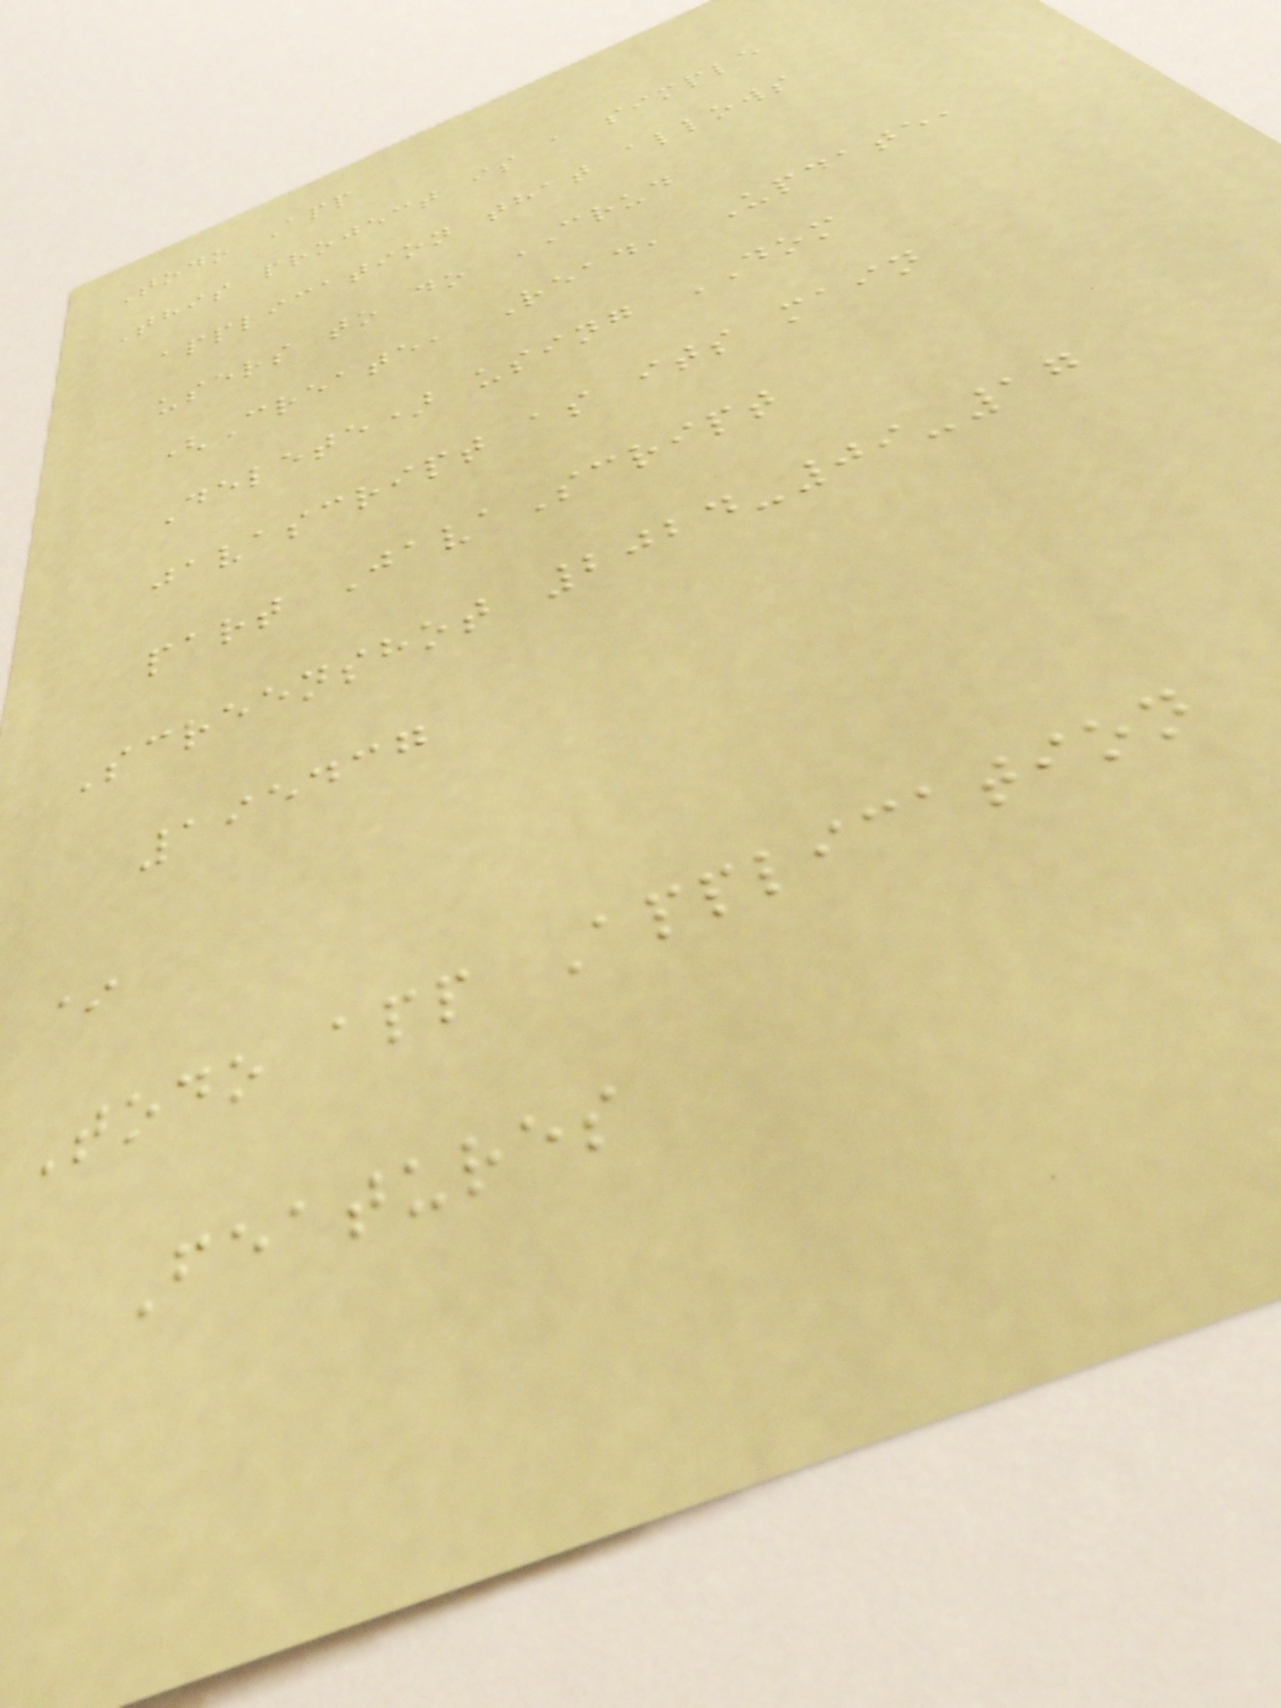Todo App
This project is a simple
application that allows
users to do CRUD
(Create, Read, Update,
Delete) using DOM
javascript as its main
part JavaScript
Screenshot 2024-09-17
195437
*
Todo app Application
Features
